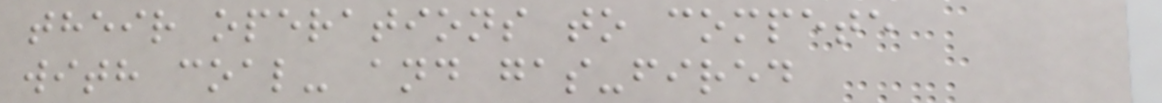their operations to compete
with coal- and gas-fired
